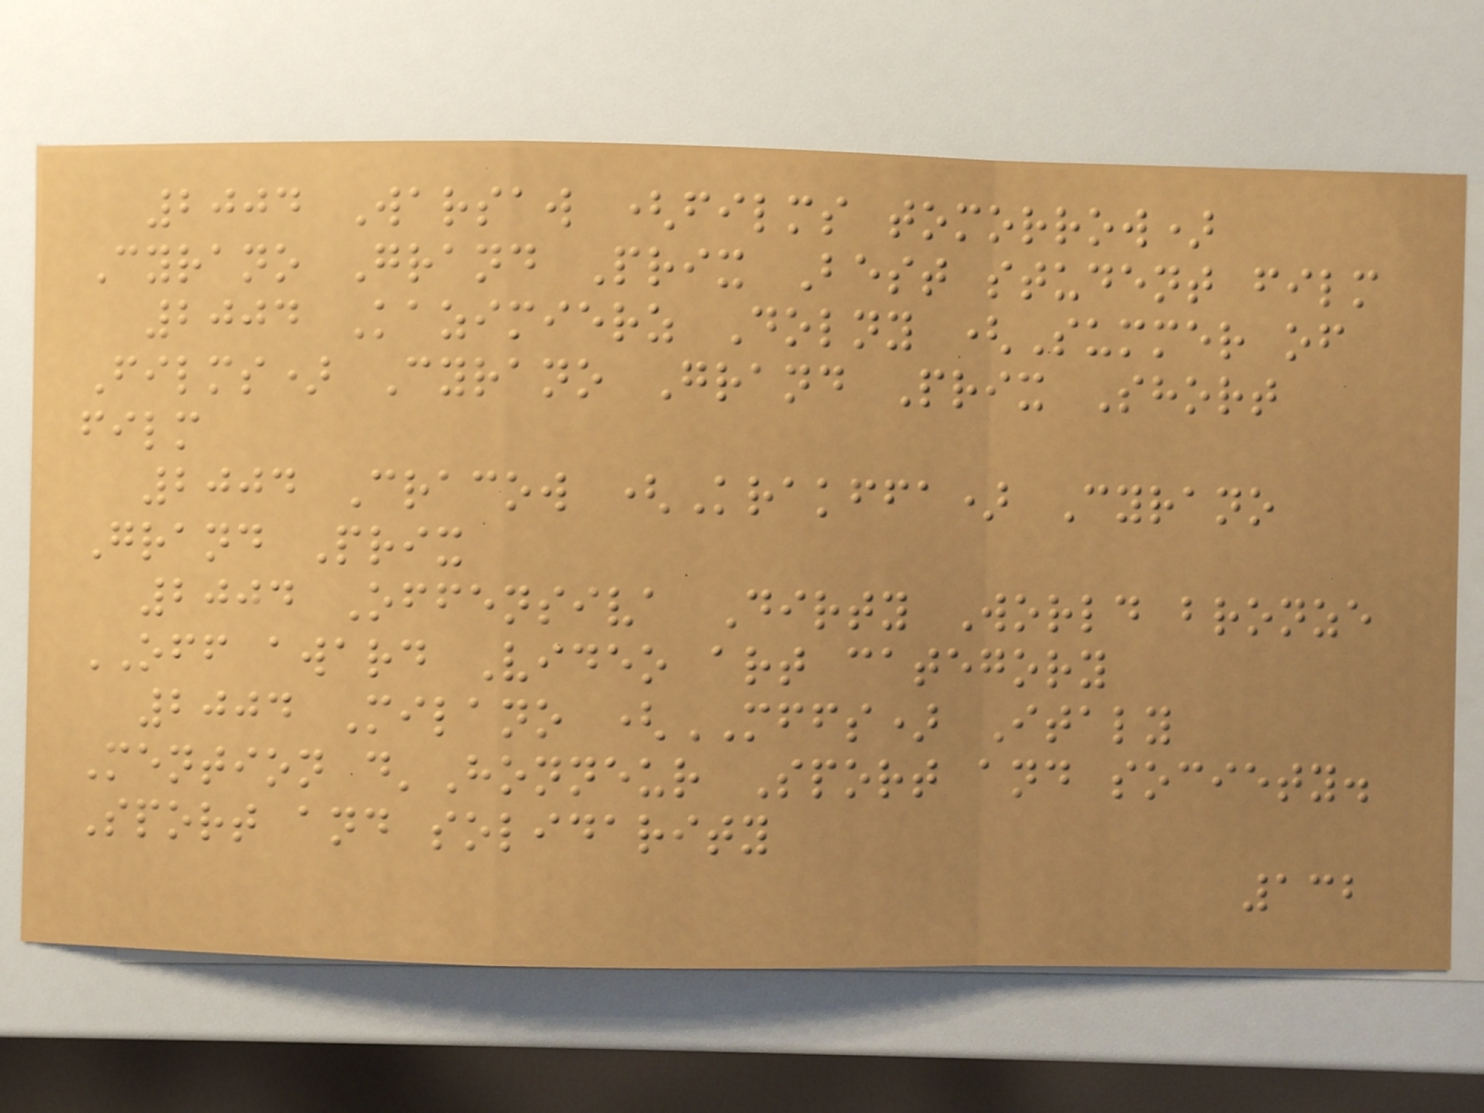2004 Warsaw (films tomorrow)
Cyrano Grand Prix Best student film
2004 Kazimierz Dolny (Summer of
Films) Cyrano Grand Prix Short
film
2004 Cracow (Krakffa) Cyrano
Grand Prix
2004 Offensiva Dirty World bronze
OFF award Video art category
2004 Milano (MFFS) Italy
Mention d'Honneur Sport and society.
Sport and solidarity
132
